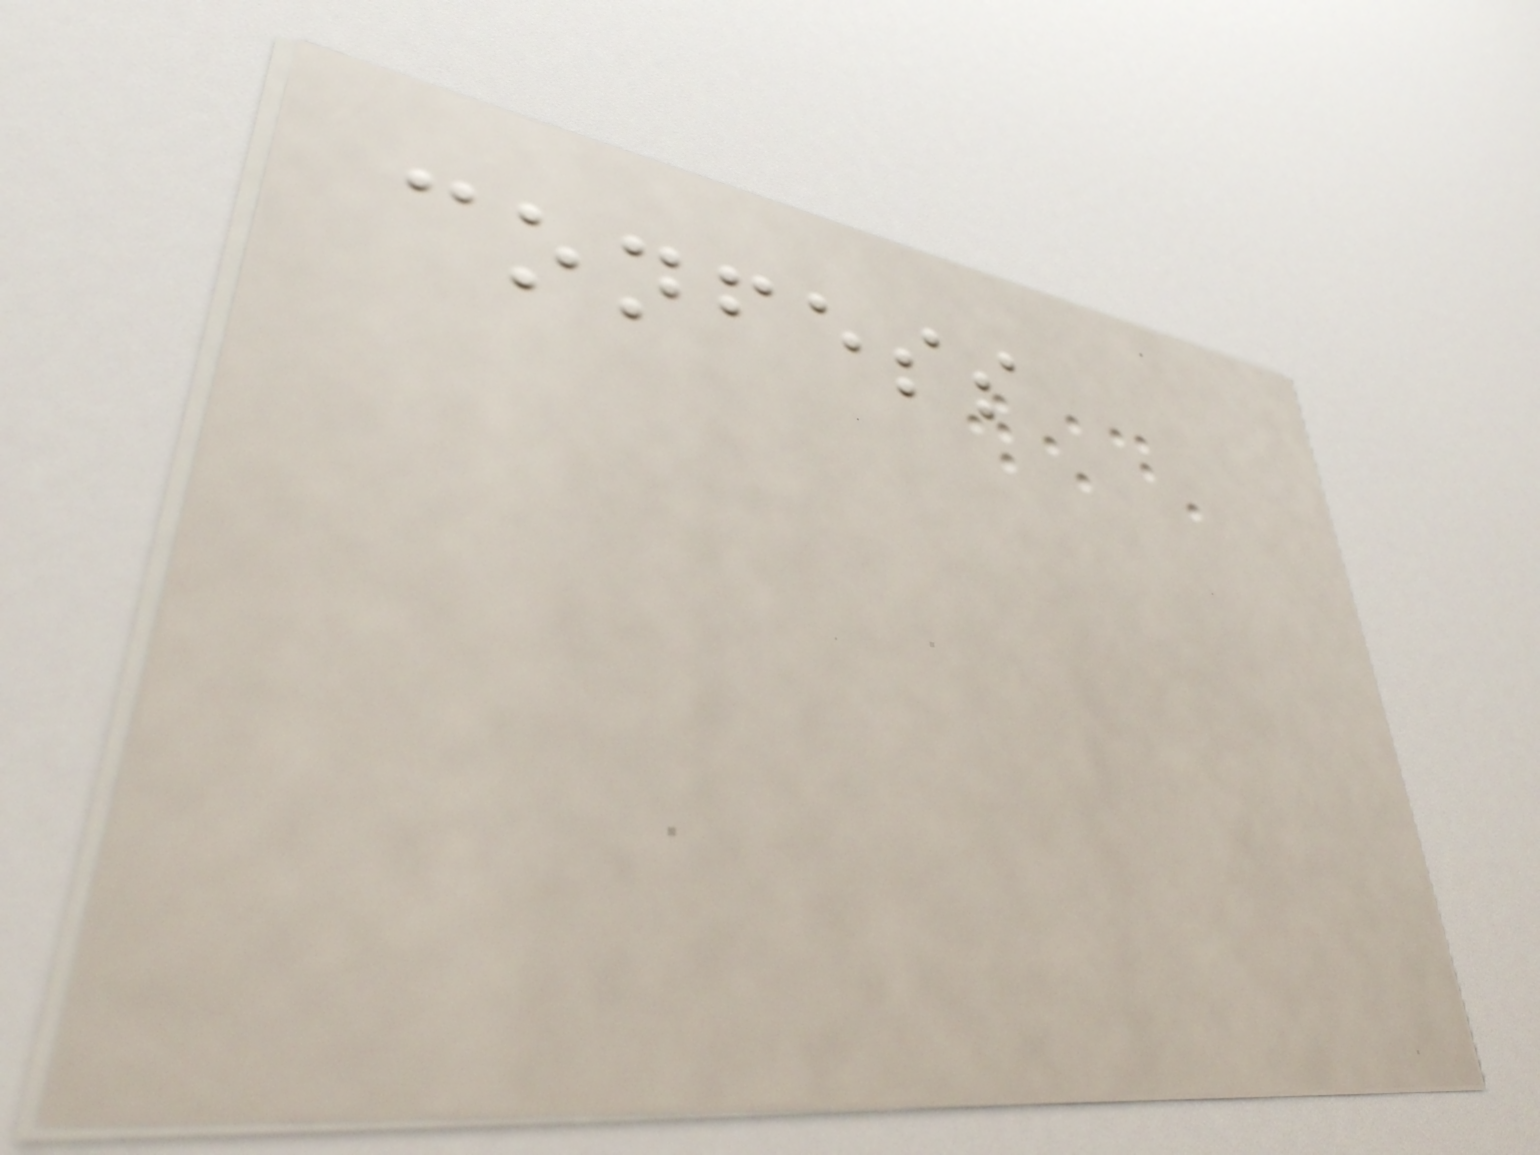confess
